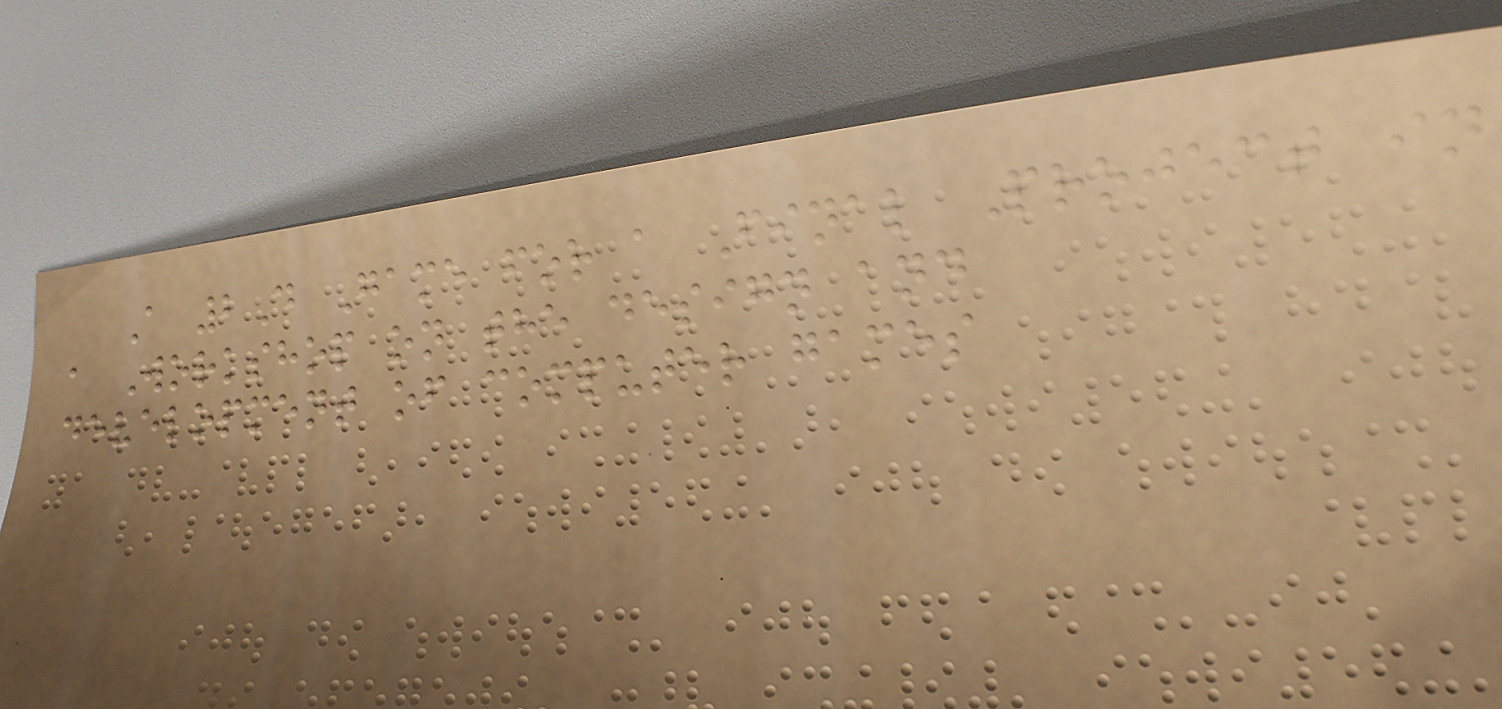A 2D Game for a Final Project in
a Workshop on the design and
development of computer games
